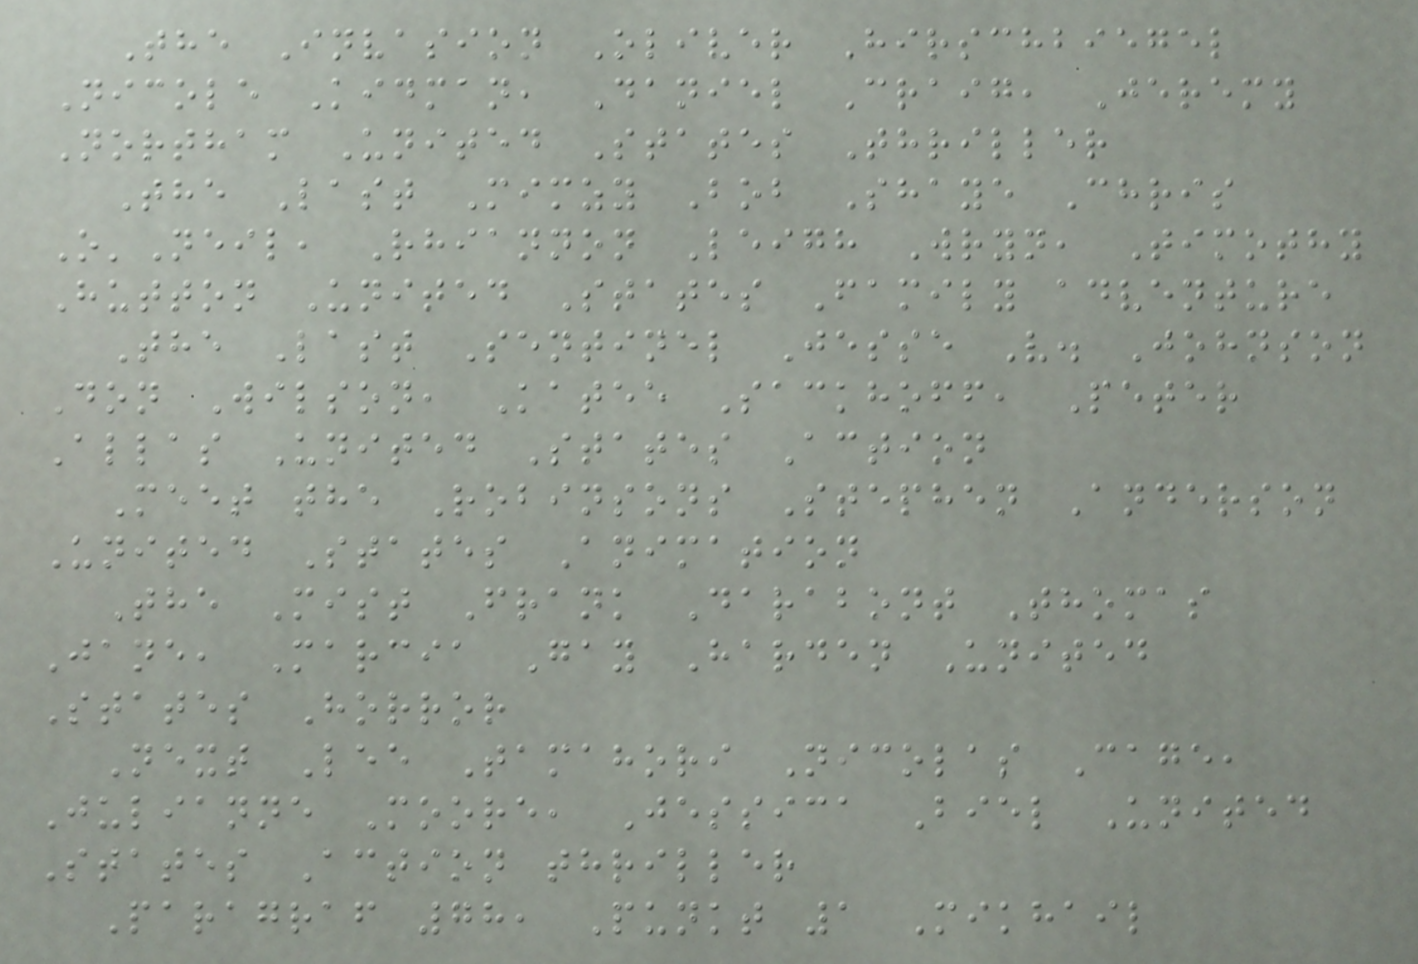The Invasion Oliver Hirschbiegel
Nicole Kidman, Daniel Craig, Jeremy
Northam United States Thriller
The Last Mimzy Bob Shaye Chris
O'Neil, Rhiannon Leigh Wryn, Timothy
Hutton United States Family adventure
The Last Sentinel Jesse V. Johnson
Don Wilson, Katee Sackhoff, Peter
Allas United States Action
Meet the Robinsons Stephen Anderson
United States Animation
The Mist Frank Darabont Thomas
Jane, Marcia Gay Harden United
States Horror
Next Lee Tamahori Nicolas Cage,
Julianne Moore, Jessica Biel United
States Action thriller
Paragraf 78, Punkt 1 Mikhail
